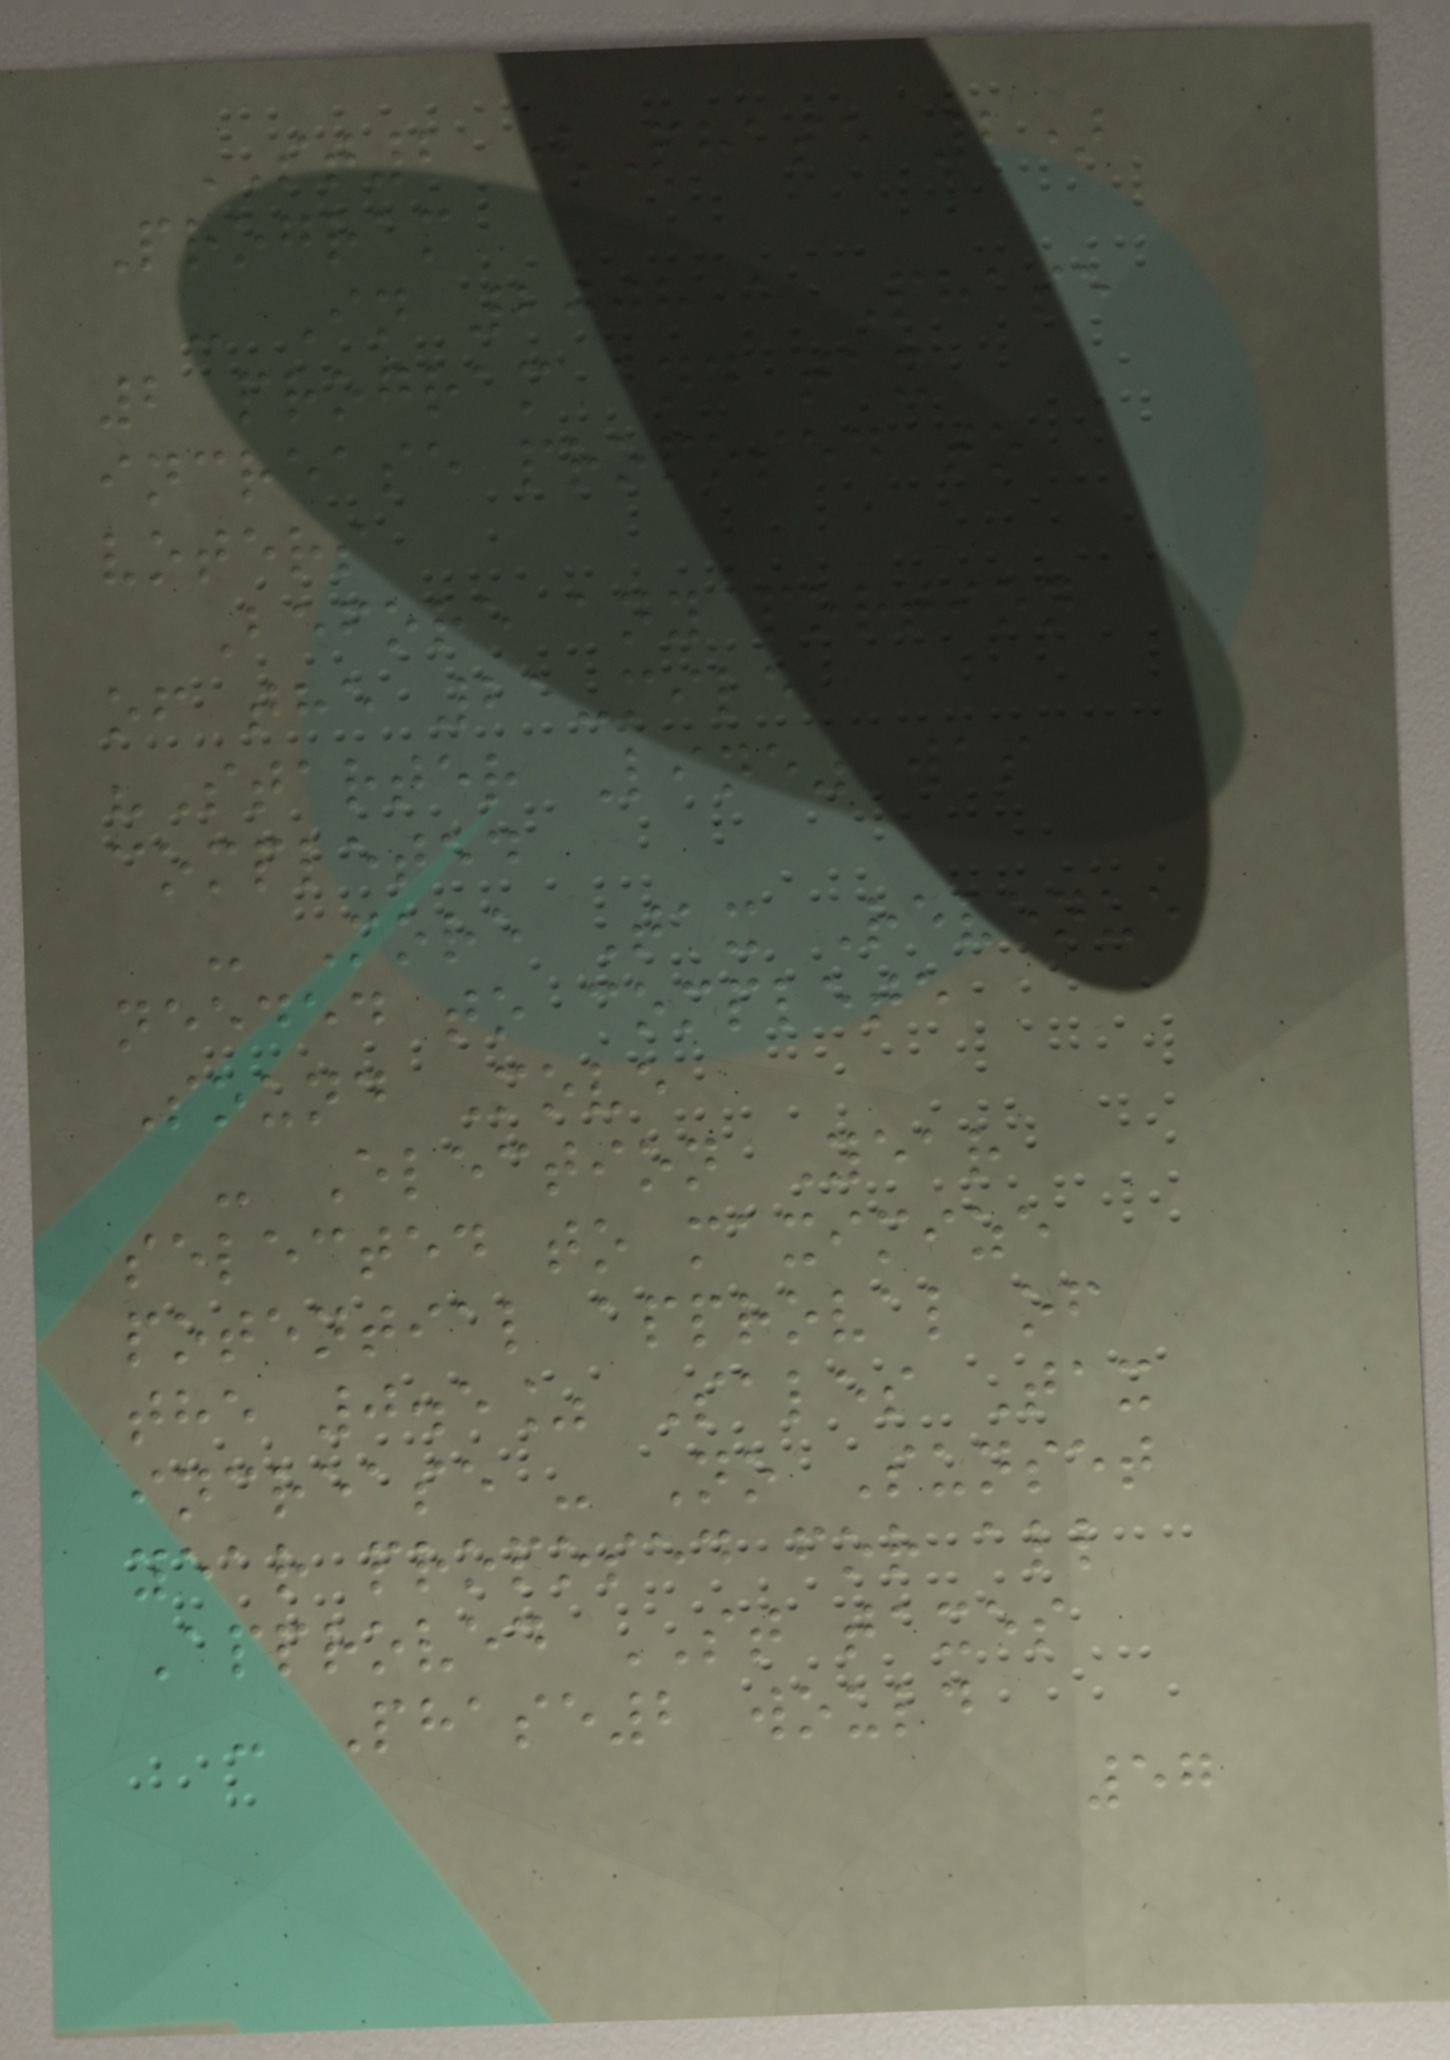ST2 (Phase 2)
Program
- In 2008 a Phase
2 program and tax
increase proposed to
voters
Before any portion
of the 21-mile
"Starter Line" was
completed
- More Tax Revenue
needed to complete
Sound Move
- Election Year
selected to maximize
potential approval of
the 0.5% Sales Tax
increase - No Sunset
year proposed for all
Approved ST taxes
- Phase2 would
57
